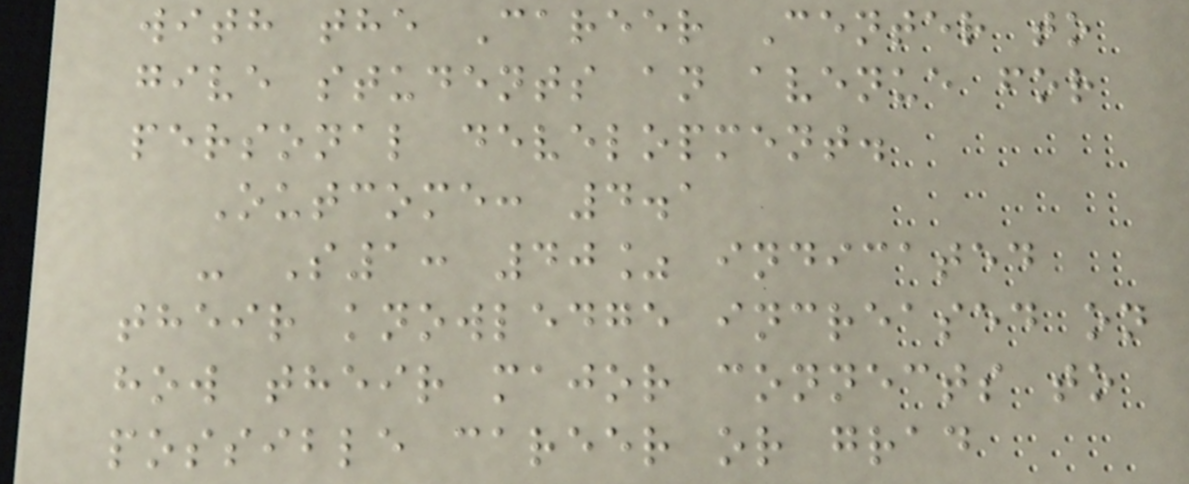with the Career Center to
give students an avenue for
personal development.
Outcome: 4.1
- S1: 40% indicated
their knowledge increased on
how their major connects to
possible career or grad
